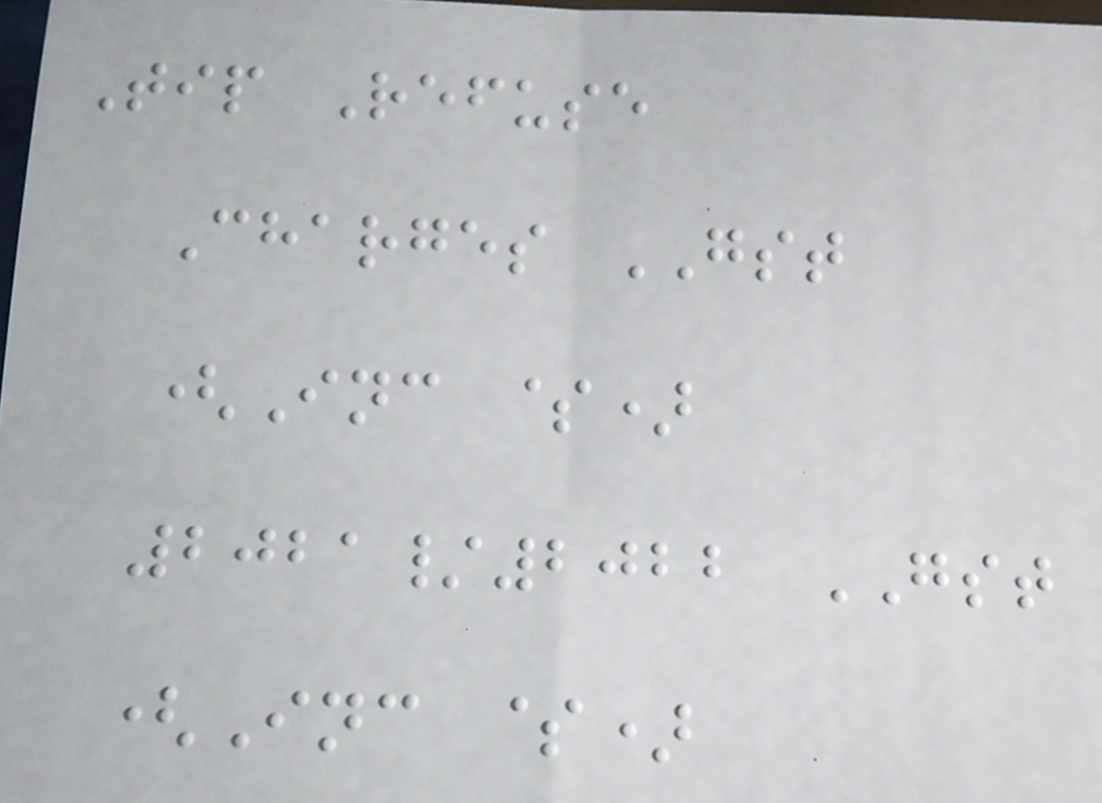Tip Refuse
Charges GST
(Inc $)
2021/2022 GST
(Inc $)
